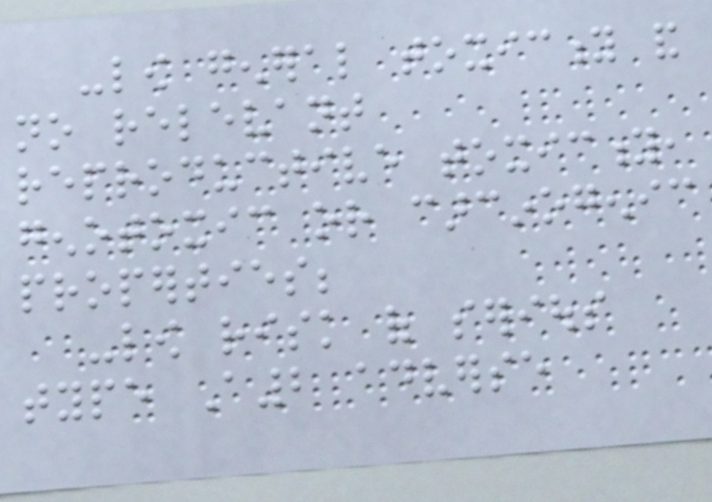-low general toxicity and
no relevant
reproductive toxicity,
genotoxic or carcinogenic
properties;
-low risk of serious
type A2 adverse
